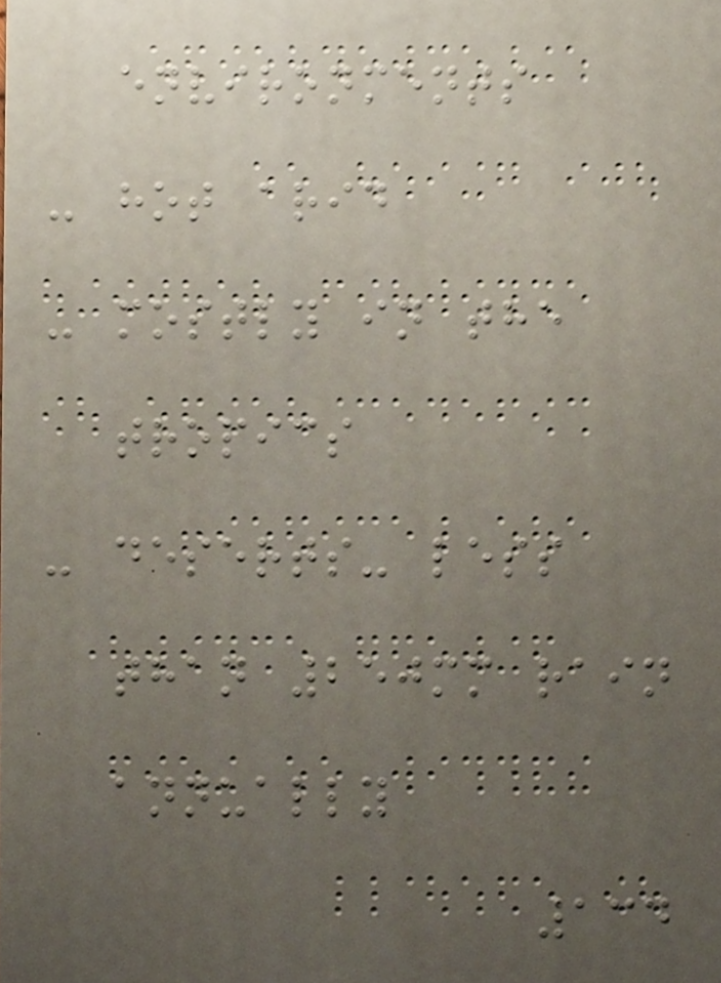environments
- hot arid
- mostly in the
tropics
- deserts- less
than 250mm rain
annually
134
